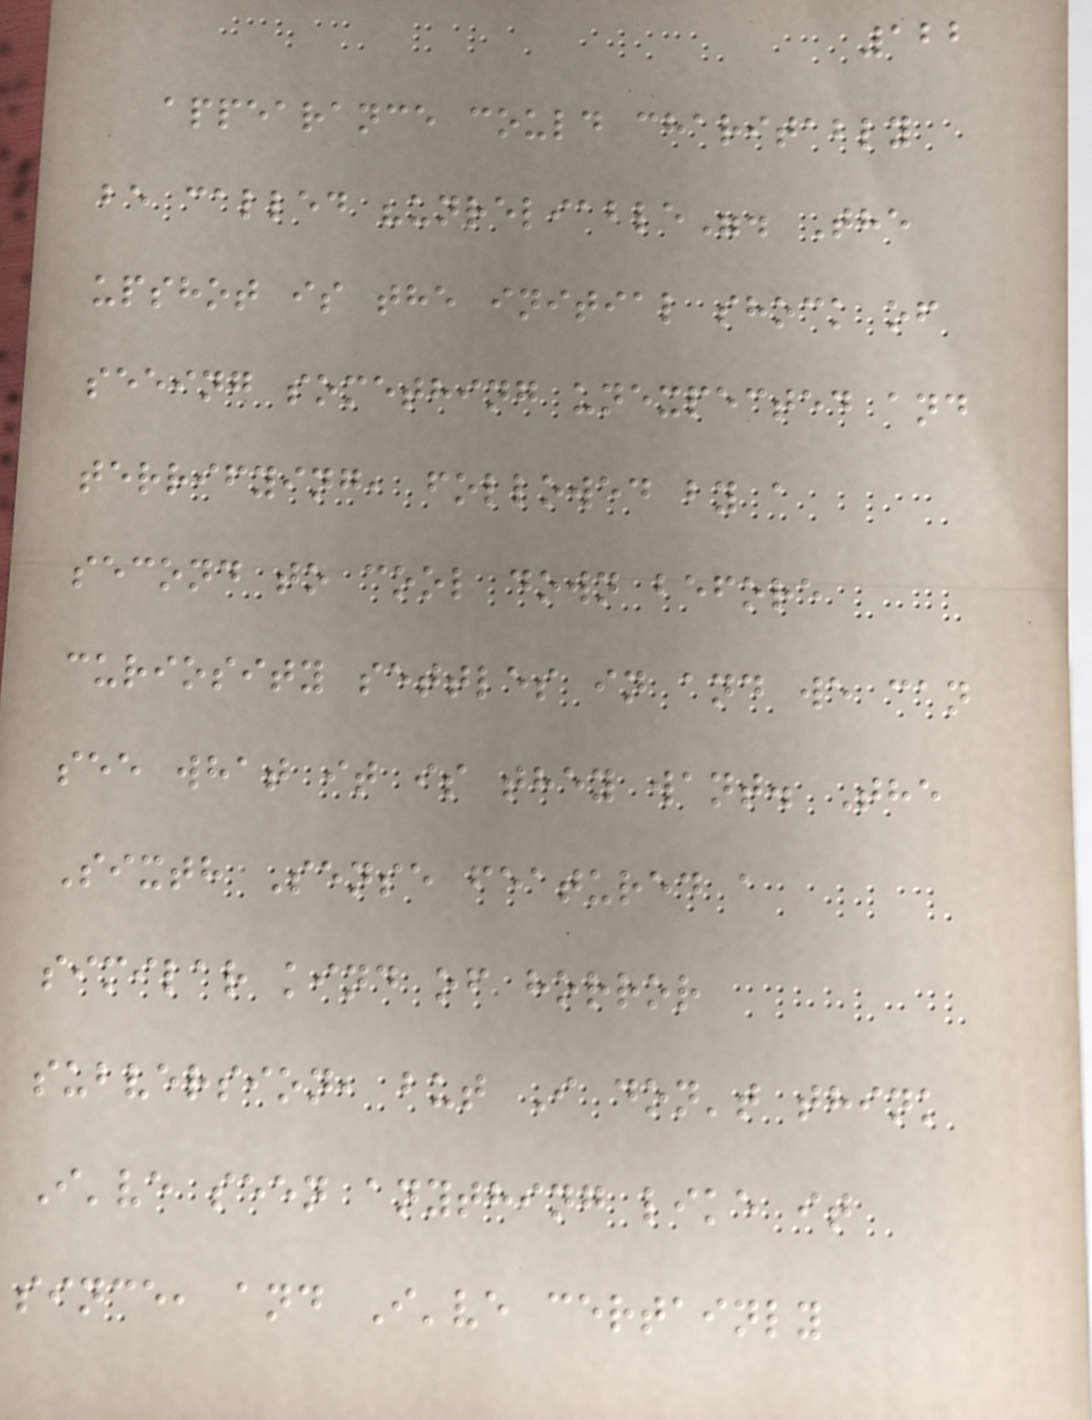122
appearance could charitably
be called "unreliable". The
upshot is the initial shock of
seeing something unexpected and
terrifying, followed by a
second to cool down before
curiosity settles in and we can
see what it is they want. The
Sixth Sense featured a
similar kind of horror
subversion, but I don't think
I've seen anything like it
since, and I've certainly
